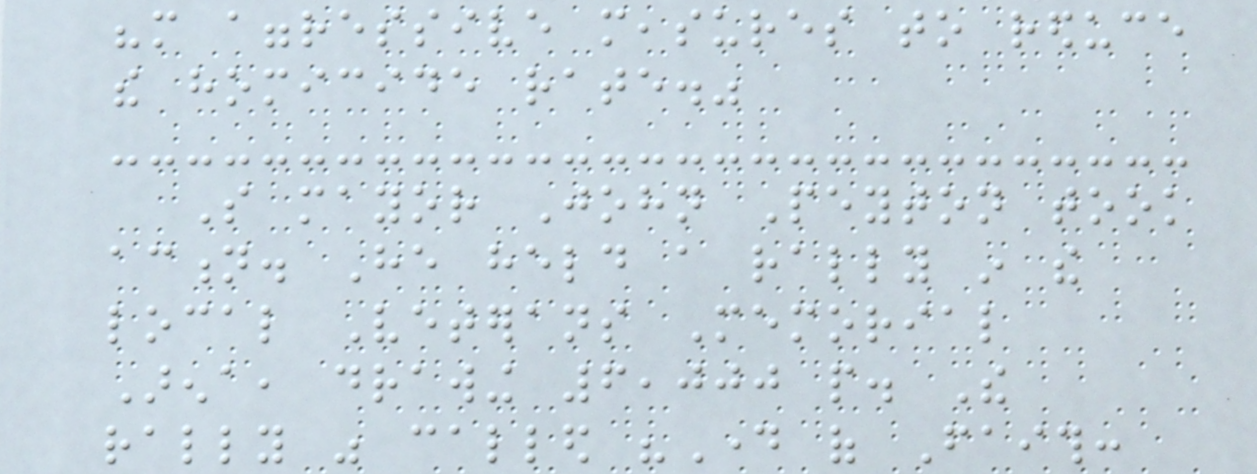"more aggressive measures to reduce
the homicide rate."
So mayor John Peyton took
action. He held a rally in the
local Veterans Memorial
Arena, drawing 6,000 people. The
rally was called "Day of Faith:
